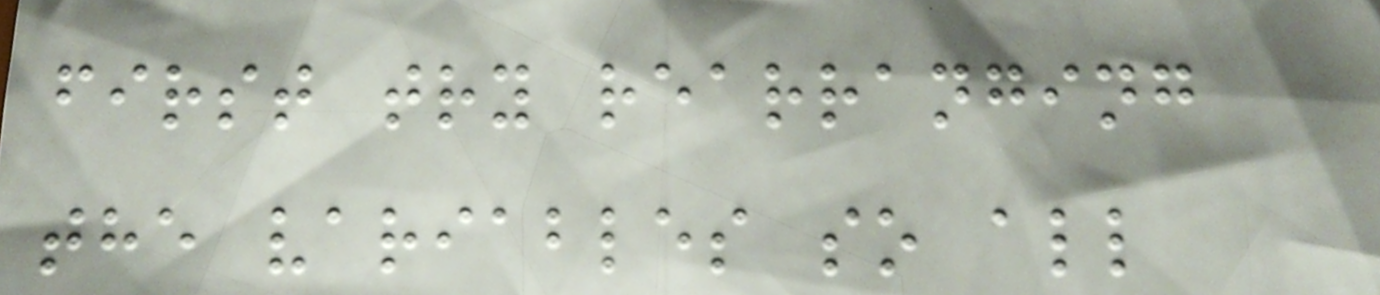first try rearranging
the variables so all
